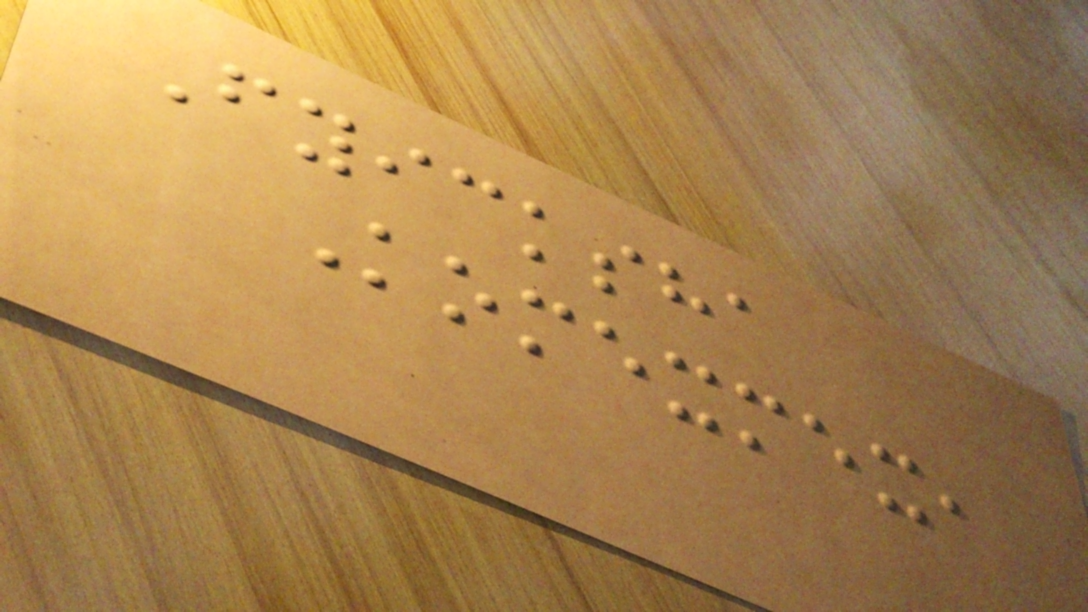Fyicksha
Komexmex,
